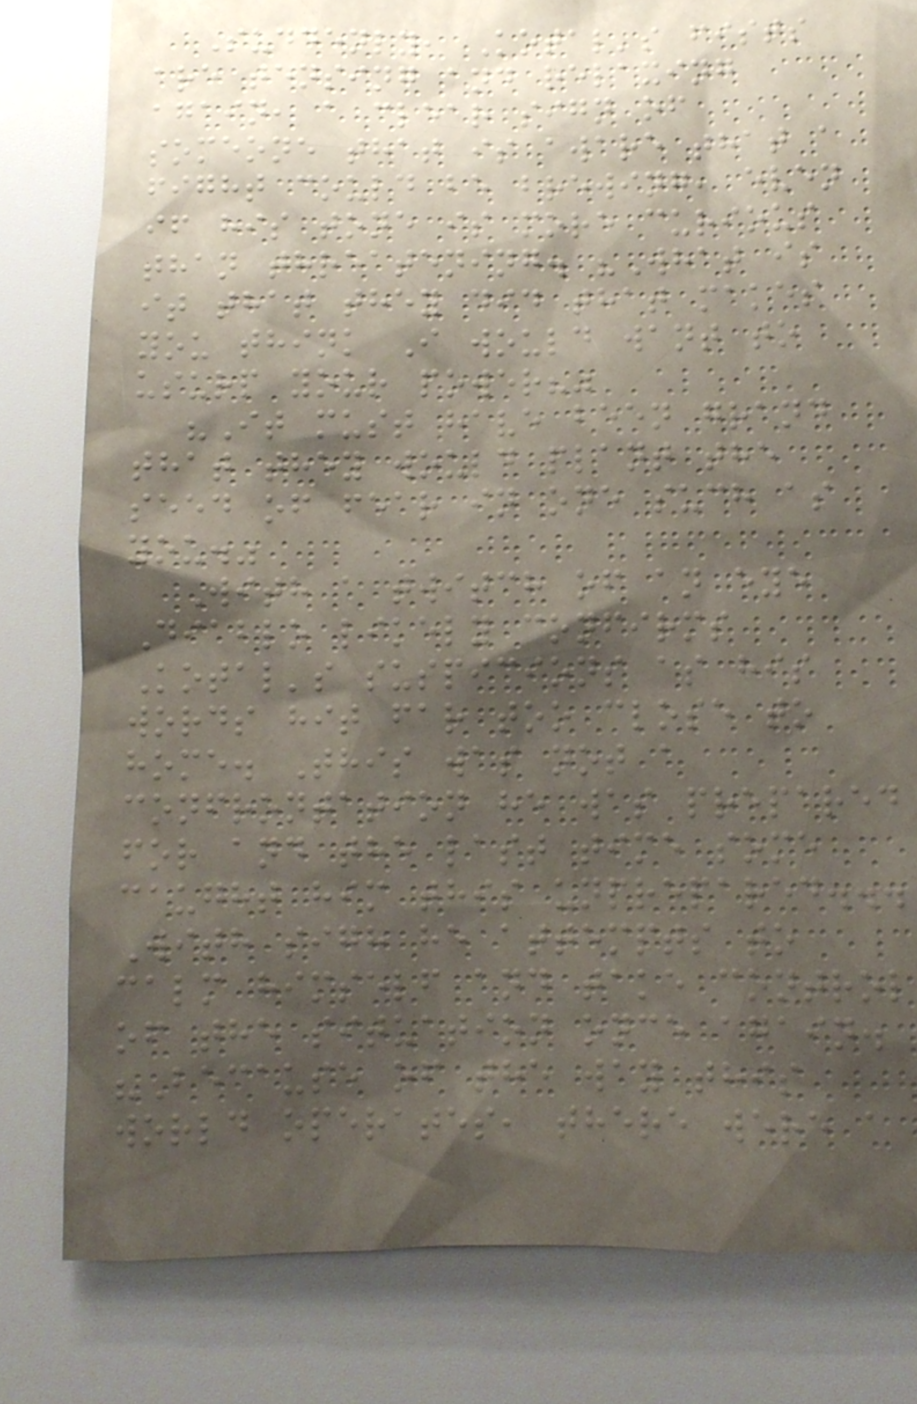Suddenly, Kotal's fists
are tensing and relaxing
again, a clear sign of
someone that is aware that a
fight could be brewing, even
if his tone is more curious
than threatening. "What is
it that they did that makes
you think I would want to
usurp your power?"
"It must have been grand
that they would plant the
seed of fear in one such as
you."
With a twitch of an eye
Diablo likely confirms
Kotal's suspicions as his
words hit far too close to
home. This was not a
confrontation he was prepared
for and the last time some
caught him this unprepared...
With sigh he attempts to
calm himself and take control
of the situation once again.
"Because of the way this
world operates, there were a
